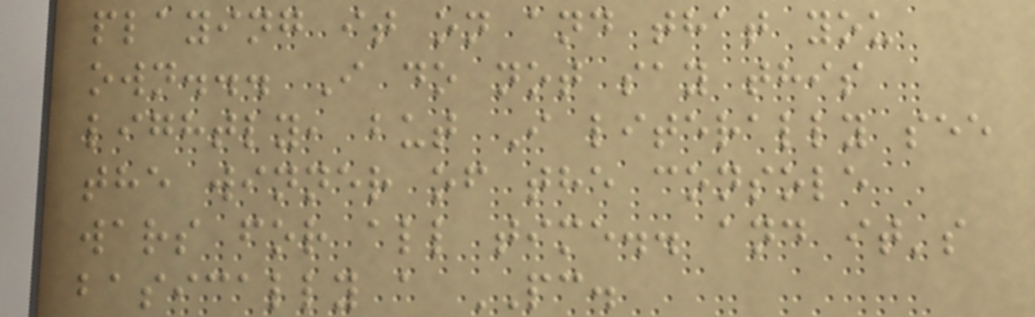playing it on and that you
own... I do not say this
lightly, but I literally see
the winner of the console
wars for all time.. and it's
basically a PC.
